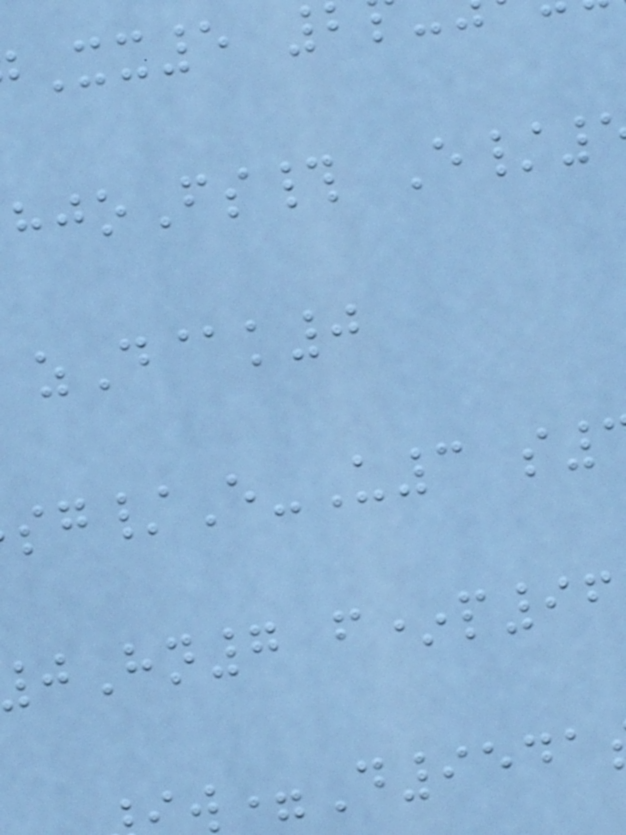Xx5
oFs# E/
zD@k0
sg/E-U3 s
Hn7 f*p96
